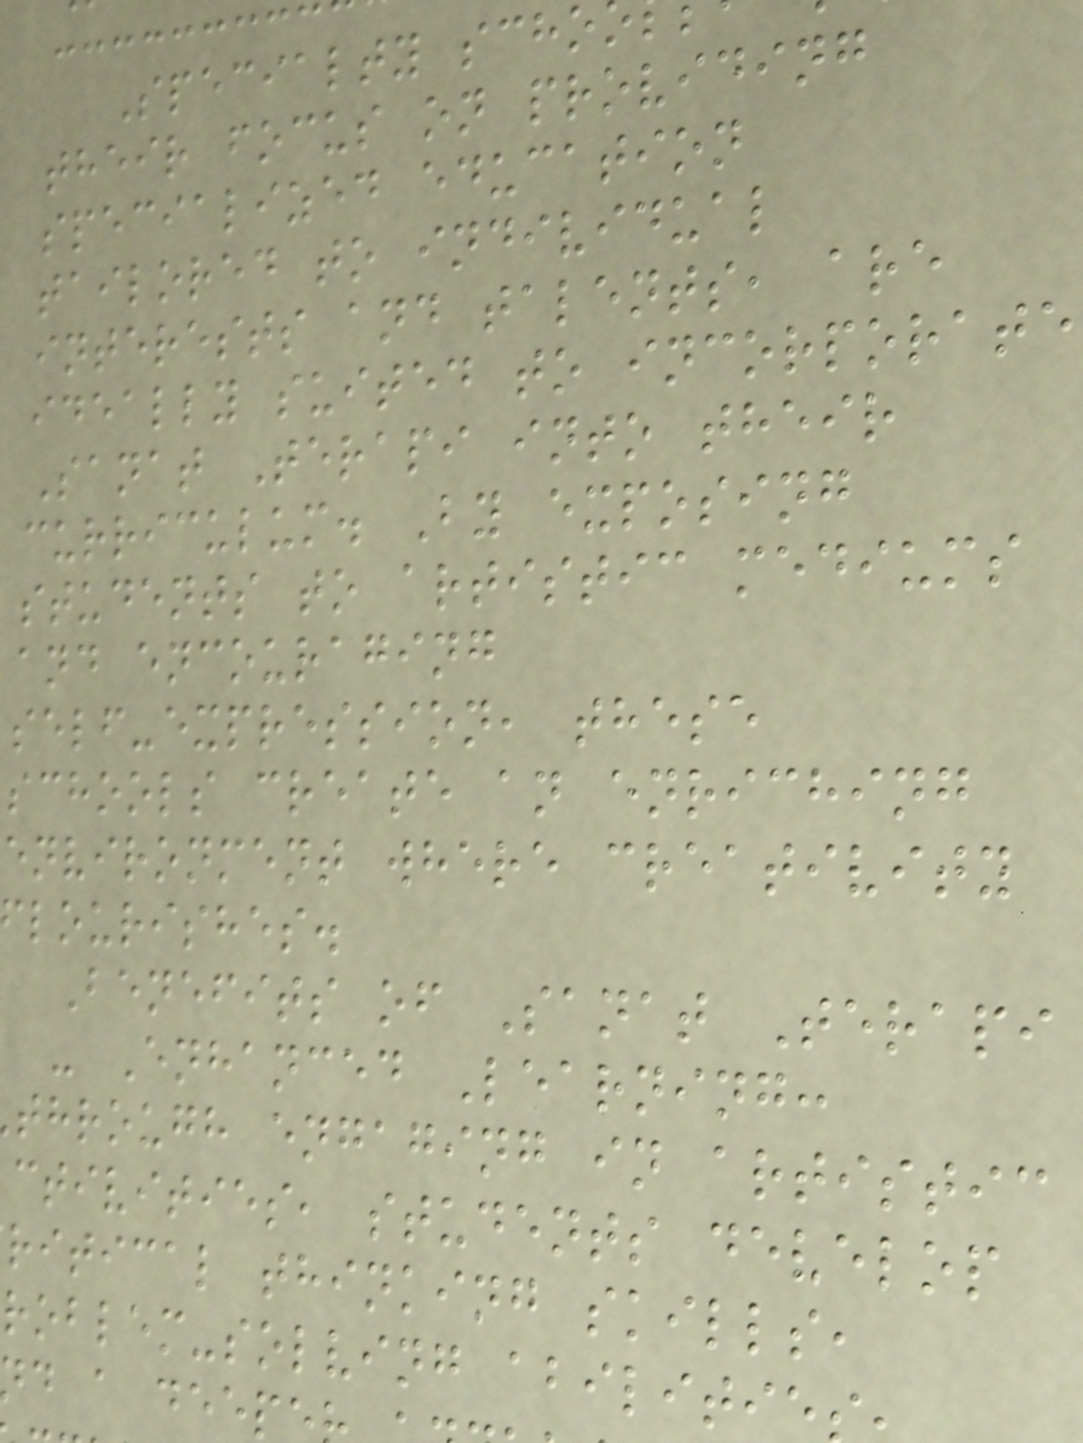Specialty scho
their focus on providing
specialized education
tailored to individual
interests and talents, are
ideally suited to incorporate
Sanat Terapi into their
curriculum. By exposing
students to artistic mediums
and encouraging
self-expression, these
schools create an enriching
environment where creativity
lourishes.
Benefits of Sanat Terapi
- Enhanced Learning:
through engaging in artistic
ctivities, students develop
ritical thinking skills,
roblem-solving abilitie
d a deep
